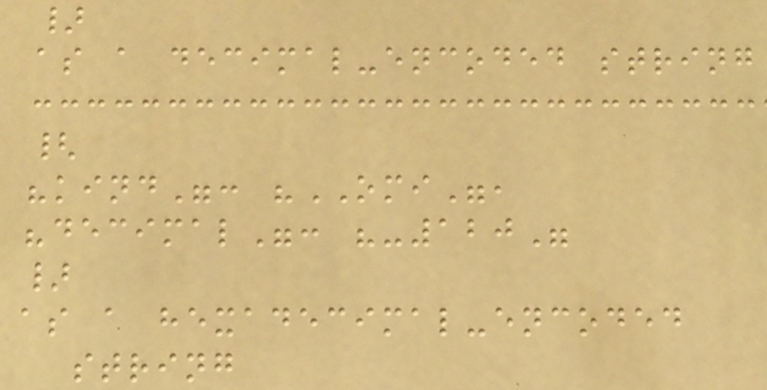}
as a decimal-encoded string
{
"kind": "OMI",
"decimal": "-120"
}
as a hexadecimal-encoded
string
